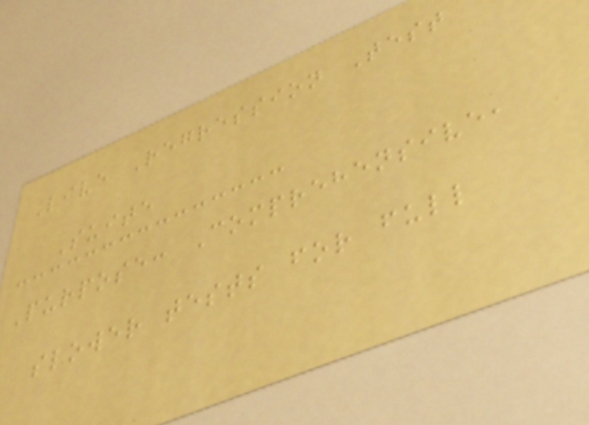Live Regression Test
Suite
Purpose: Comprehensive,
slower tests for full
